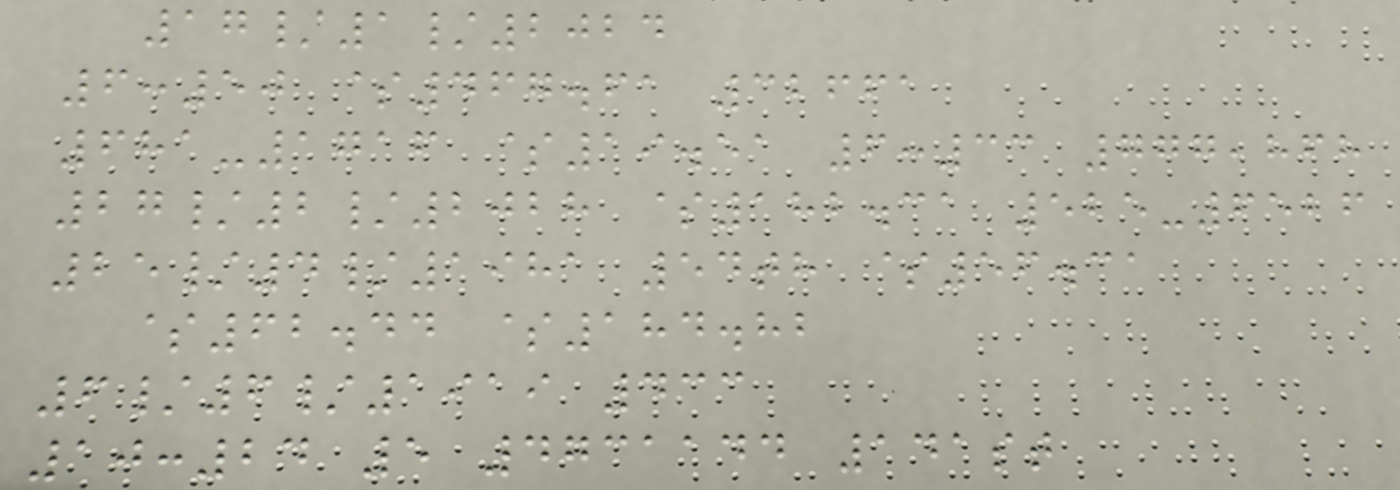17/1/2024
6:50 $467.61 32661
681-1716 $19.51 6:33 777,868
27/2/2028 $182.31 525-6526
25/4/1981 54th $56.31
$62.44 $184.82
6/6/1919 433
10:24 5 4731144 141st
